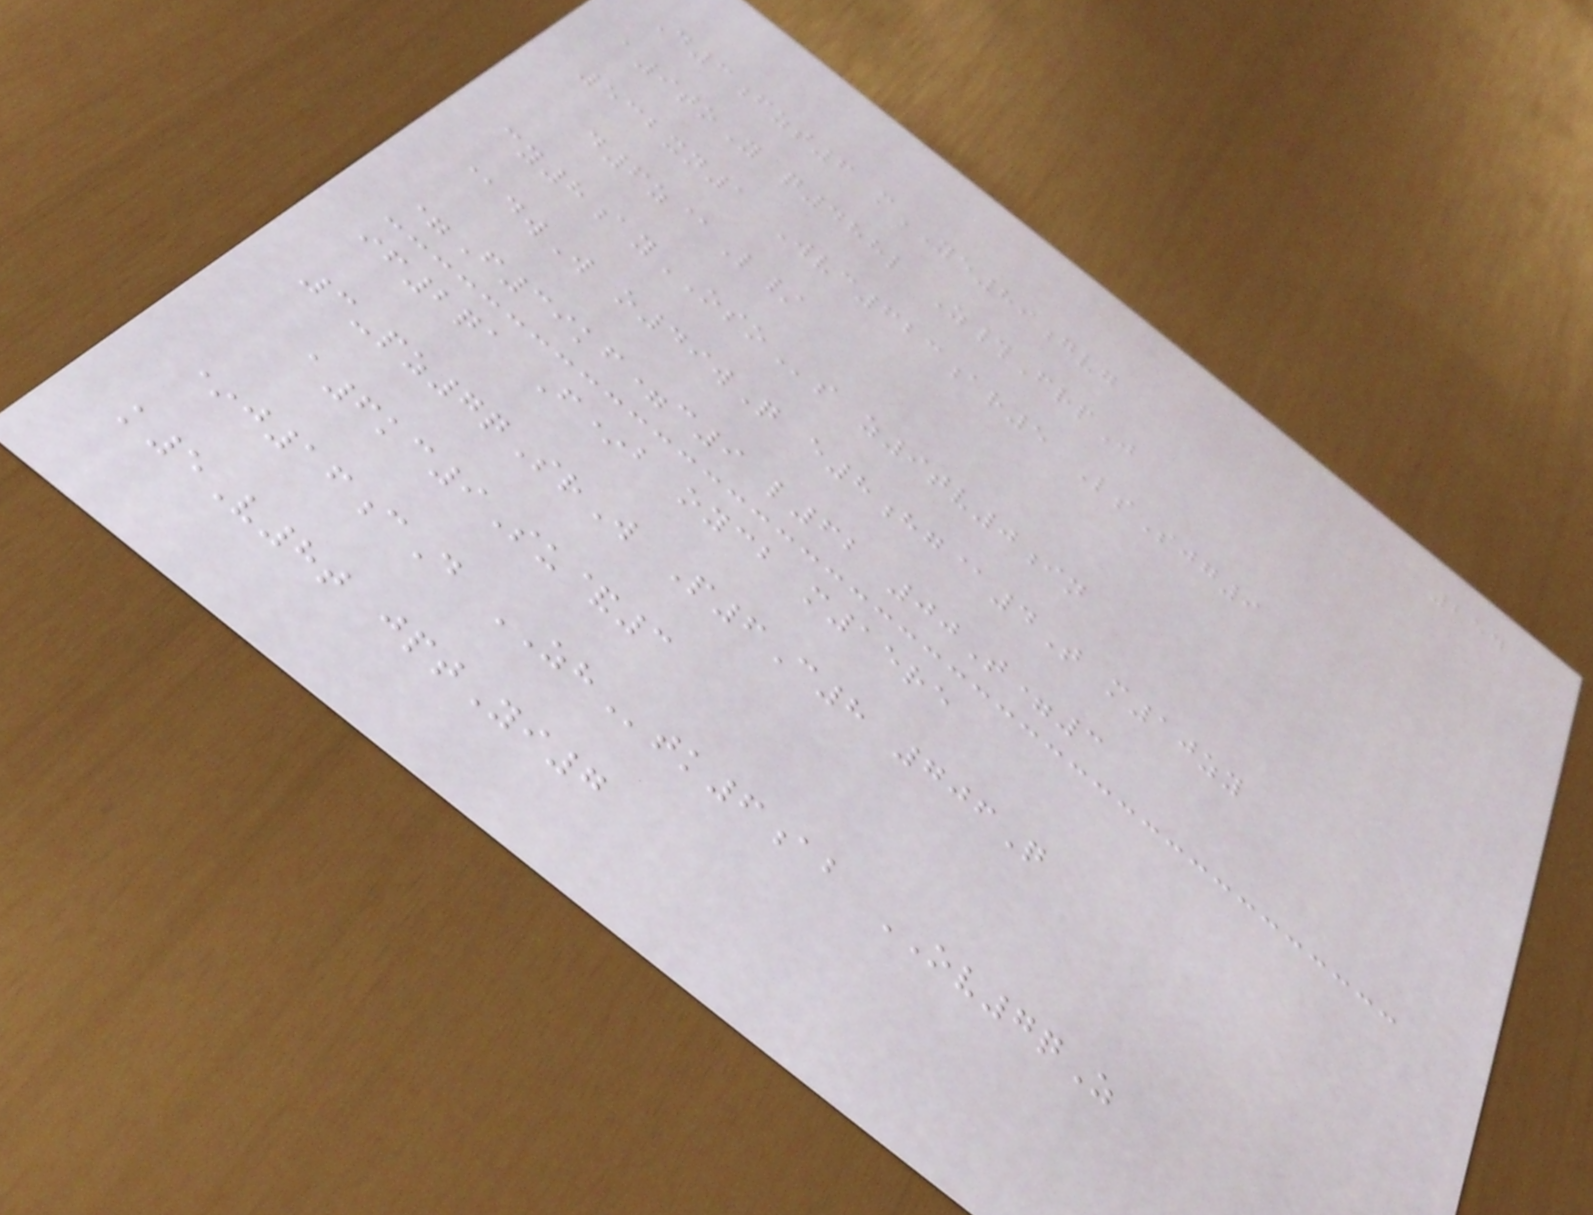254
D3fzt6 mYE89gvg
a9toY q488l Z#FrpJ
532xn1 Wvc623ar5 LsSjg9
d6z@L/
cy8ayOSOs z9tv0in
@dwW o49wQ e8hg@4T m10zy
=F39kf=c9 l62 00T=3
if2qa F*b oycb m15re
3-pz7qSrW P6C8 706Q
a6kc9Su&3
*j16cD ZHtk6ab OV7qZ
k5V8t jptYi7
